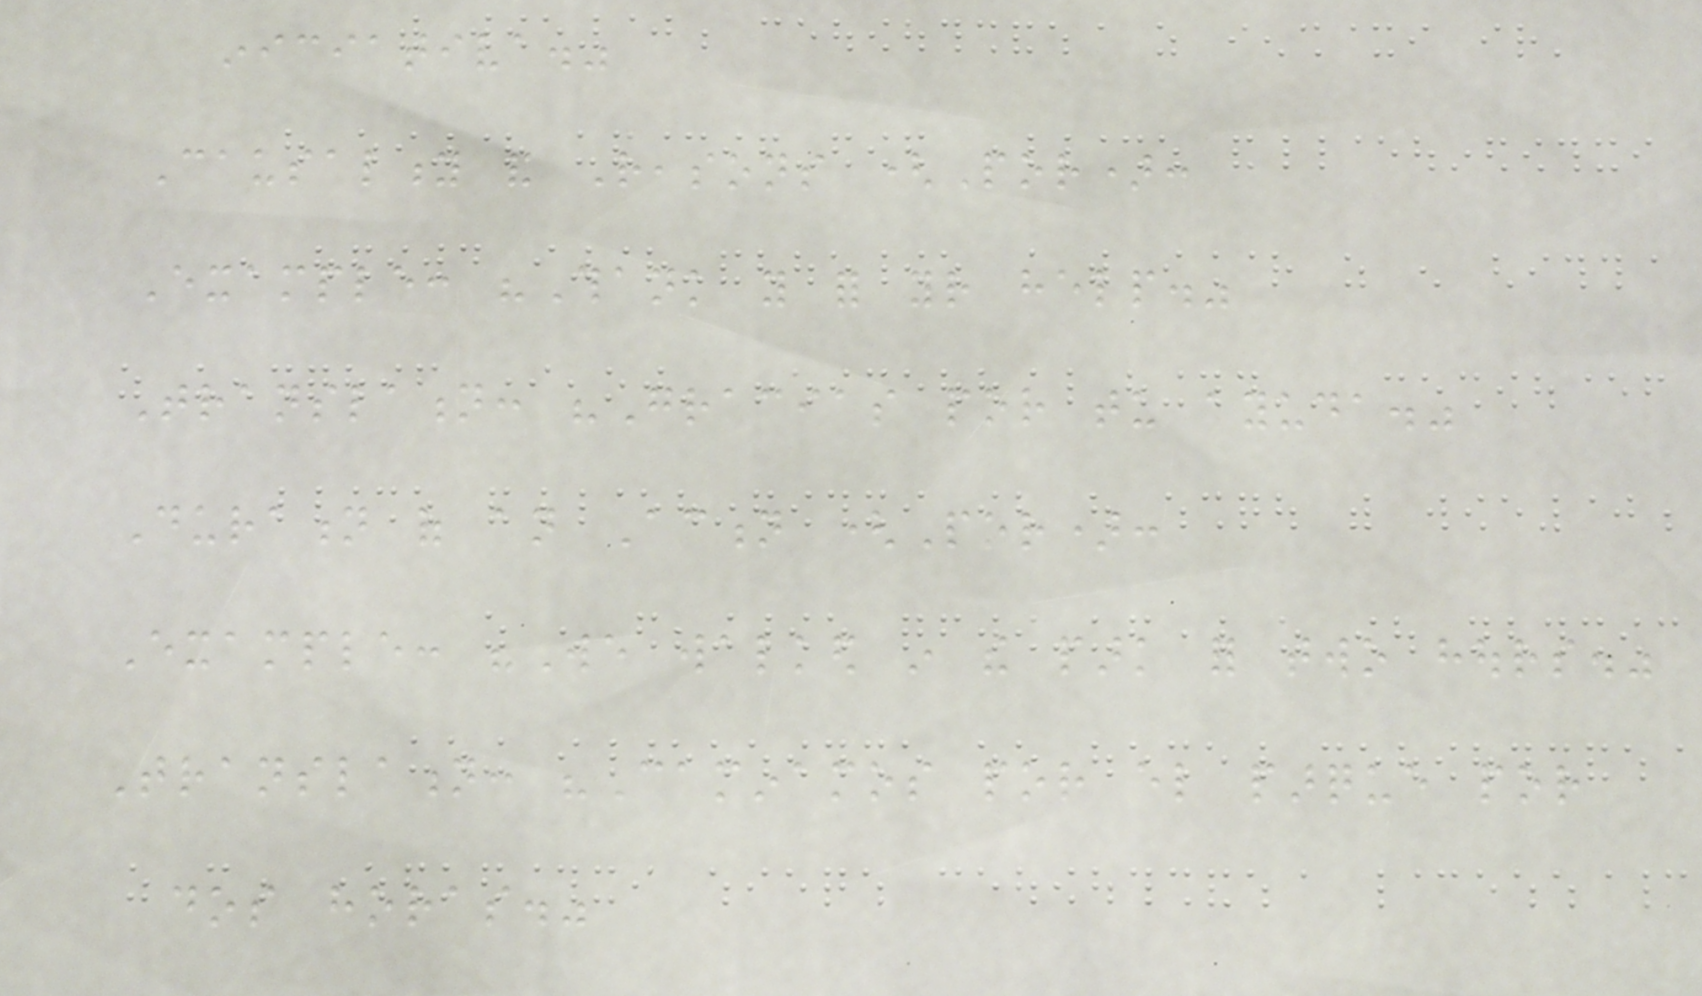iniciativa."
Causality and Reasons (Por):
Example: "Thank you for your help."
Translation: "Gracias por tu ayuda."
Duration of an Action (Por):
Example: "We walked in the park for two hours."
Translation: "Caminamos por el parque por
dos horas."
